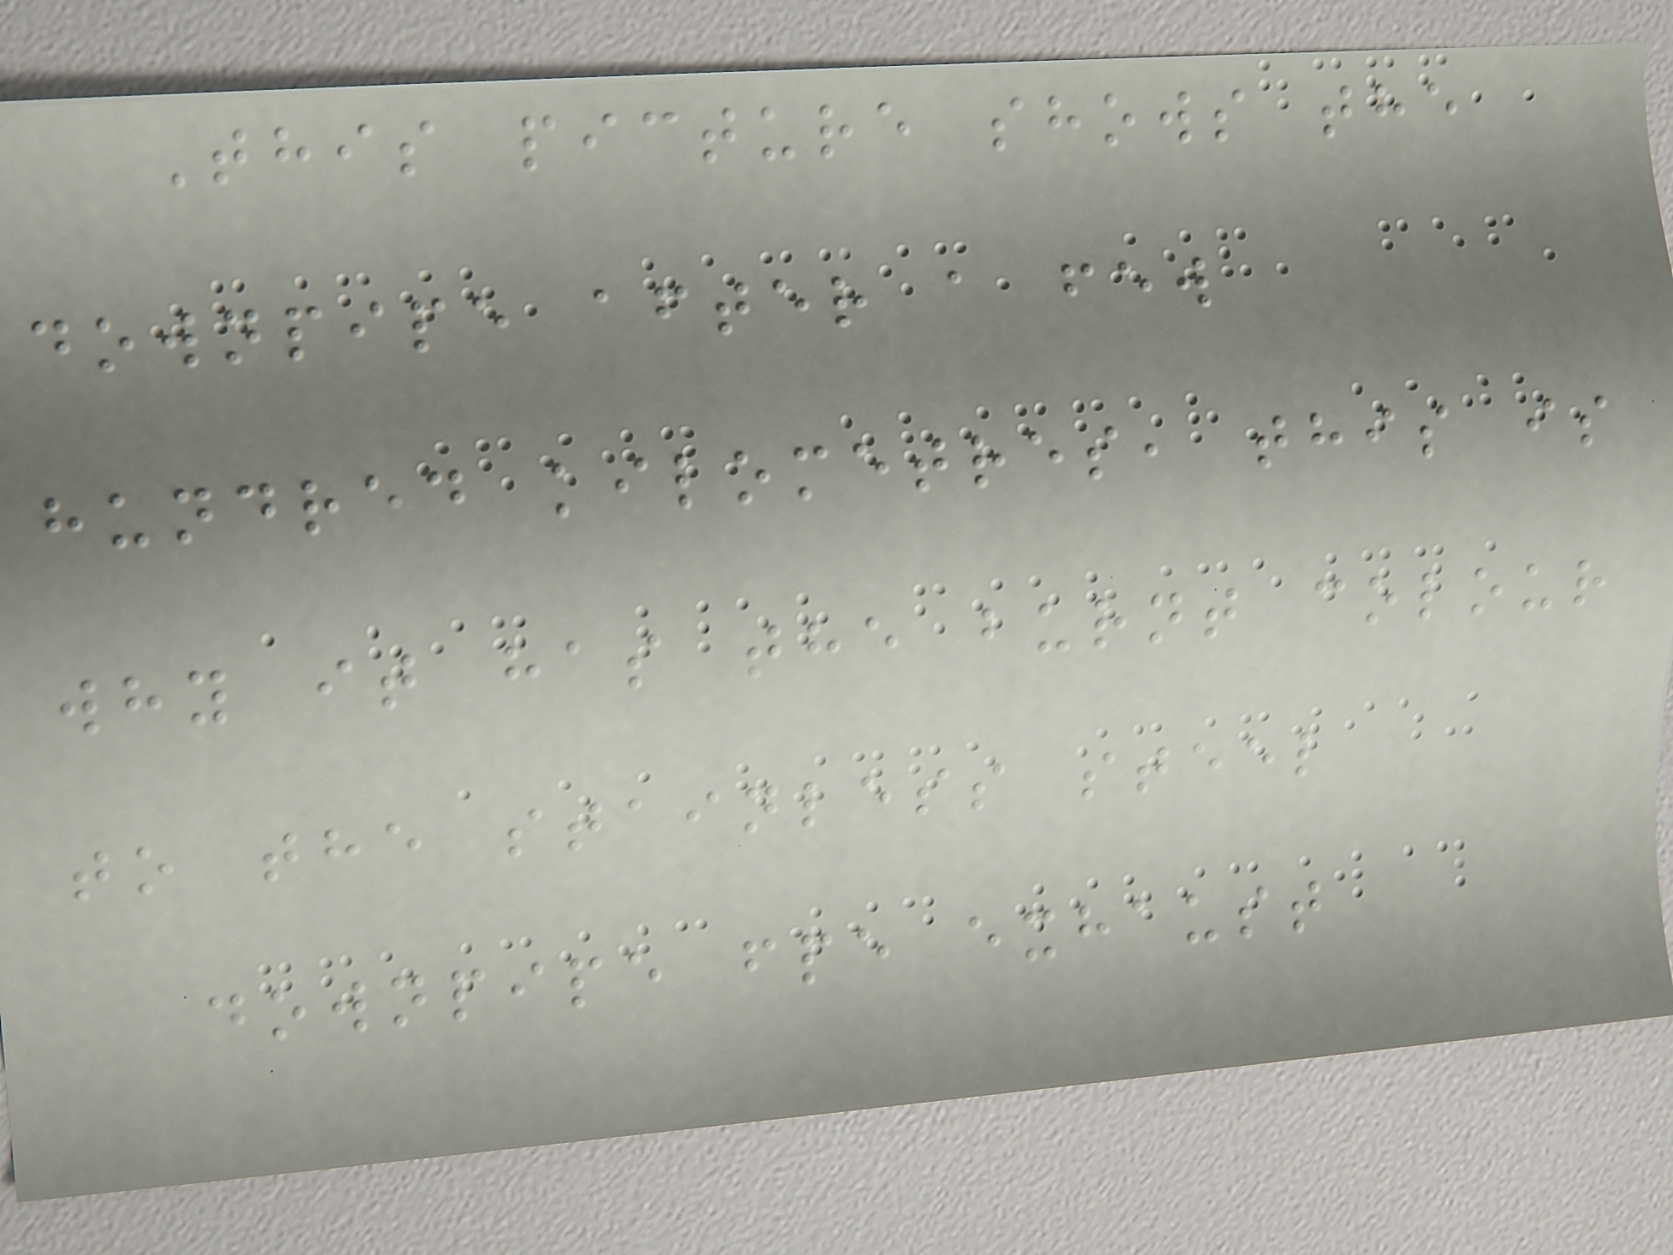This picture shows the
downpipe after a few
hundred kilometres, this is
why it has the burnt colour
to the stainless steel
downpipe fpe exhaust
